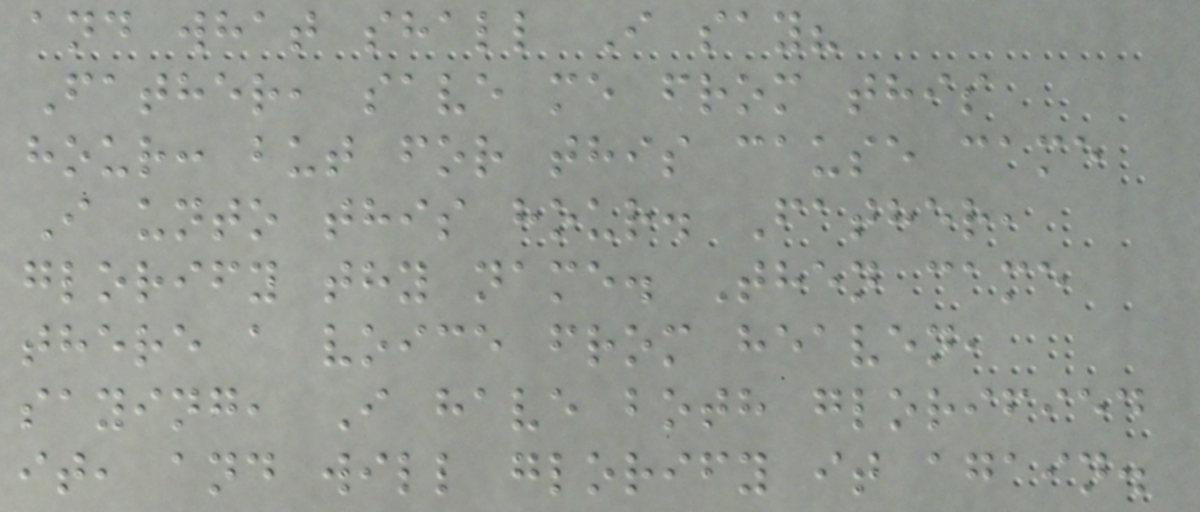and what shall I say?
Father, save me from this
hour: but for this cause came
I unto this hour. Father,
glorify thy name. Then came
there a voice from heaven,
saying, I have both glorified
it, and will glorify it again.
